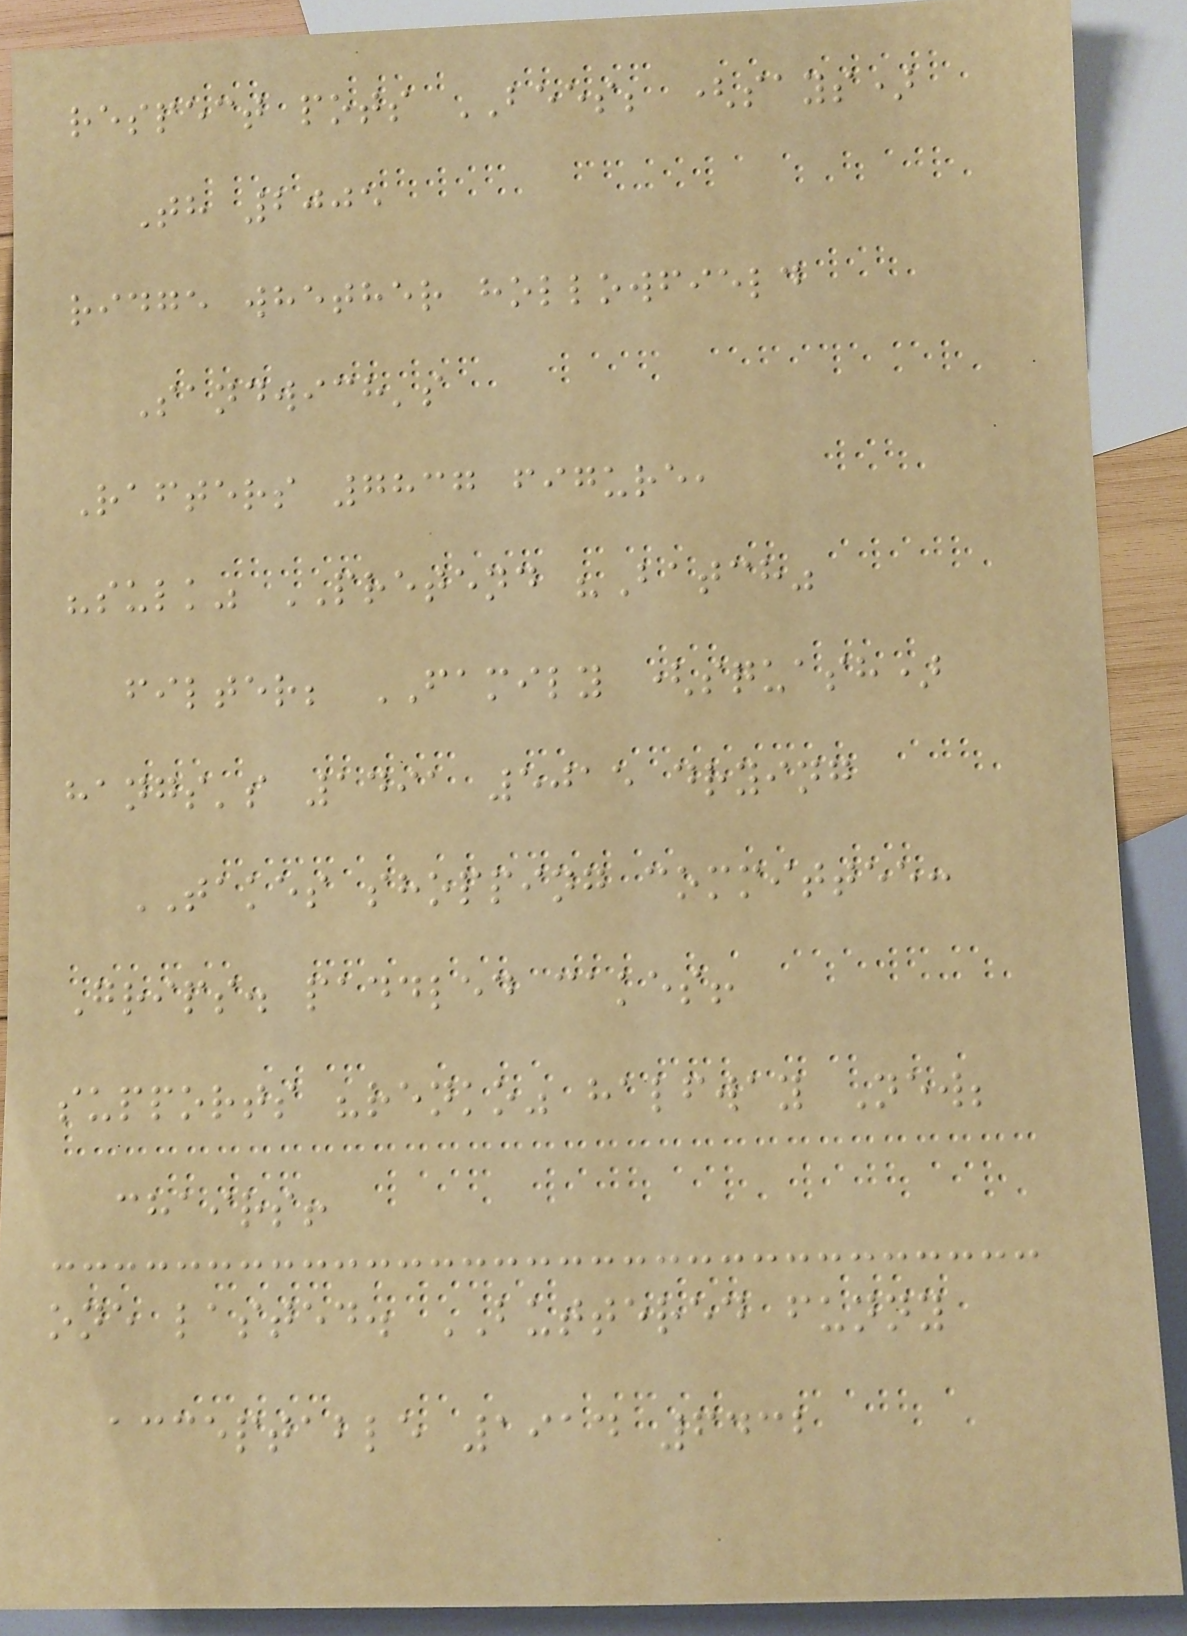respect pots BEES; (says)
Th 2005
ridge whether hollowfield
Sandwich's
Rafters 7837 figure,
"sulk" PRETEND "Batch"
filter; FAMILY (squash)
hangs's 1491 5015 drying
TAKES shopping committee:
Grips. paddled cakes!
supports "renko" halfway New;
chairs!
one lasted. BUTTERED funny
acceptable 1914 6432
